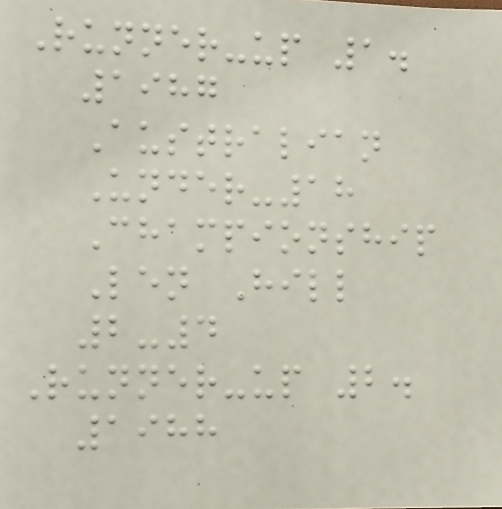Runner-up 1.
1987
Australian
Under-18
Championship
Len Hill
2-4
Runner-up 2.
1988
